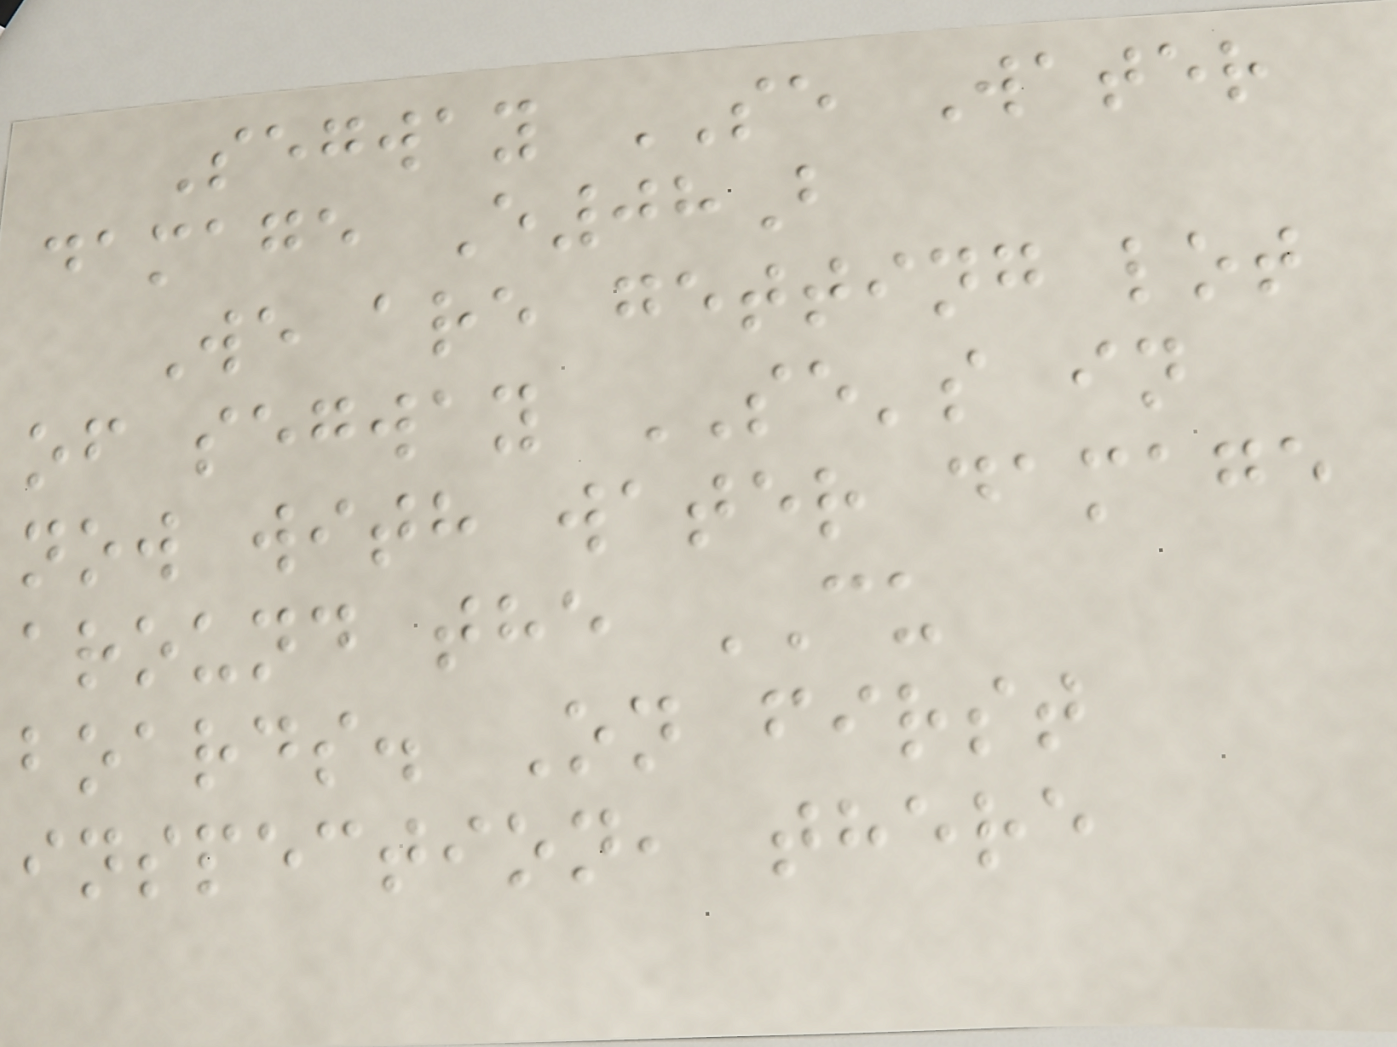Segway SE Water
damage E08B
We are getting lot
of segway SE's in
now with water damage
around the CU
boards. On first
inspection, there
